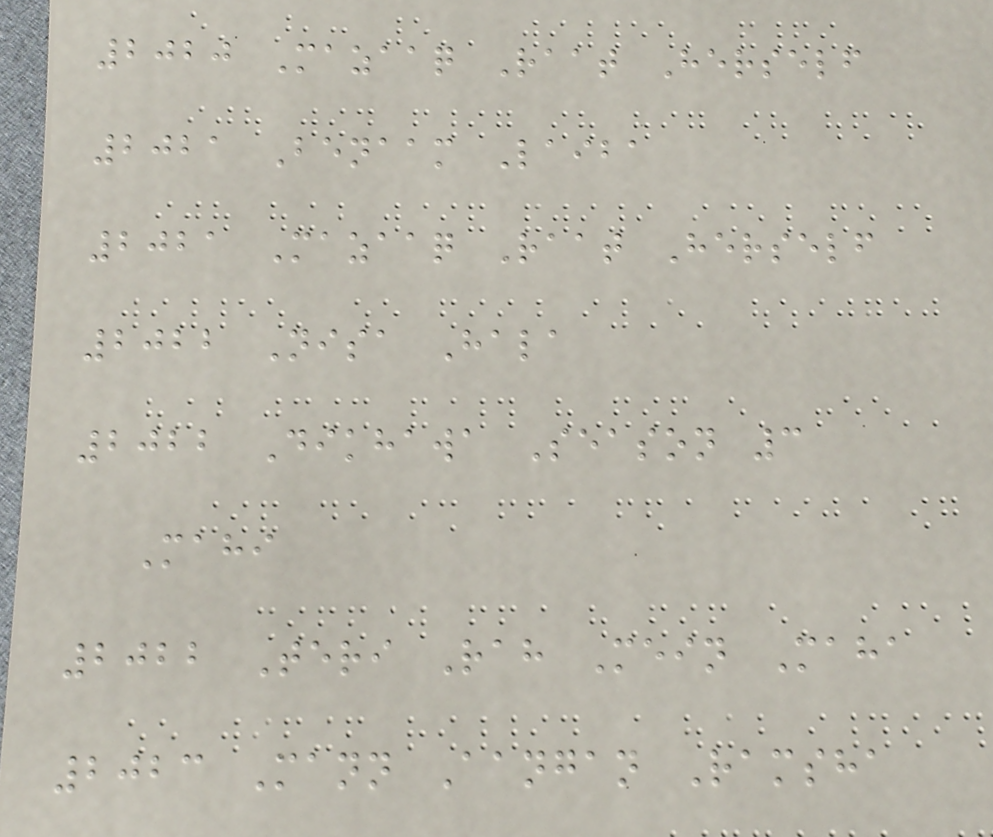2020 Mazaaq Raat Herself
2021 Benaam Laiba
2021 Mazaaq Raat Herself
2022 Nisa Hala
2022 Dikhawa Season 3
Mahi
2022 Teri Rah Mein Maha
2023 Mann Aangan Ramsha
